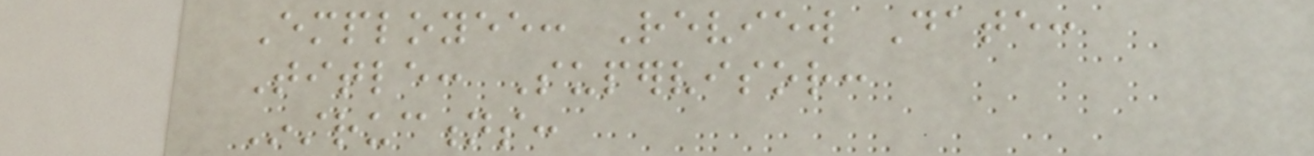Employee: Review Date:
Title: Supervisor:
Instructions:
